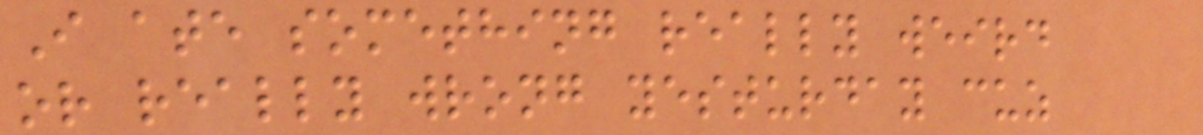I ate something really weird
or really wrong yesturday cuz
